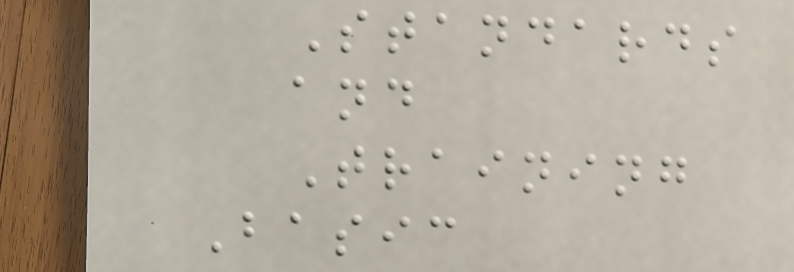Standards
and
Training
Basic
